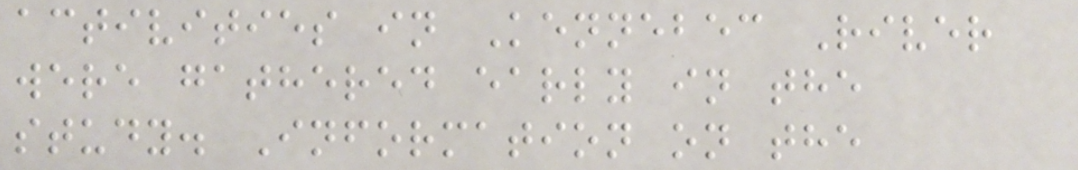activities in Kennebec River
were gathered early in the
study. Information on the
